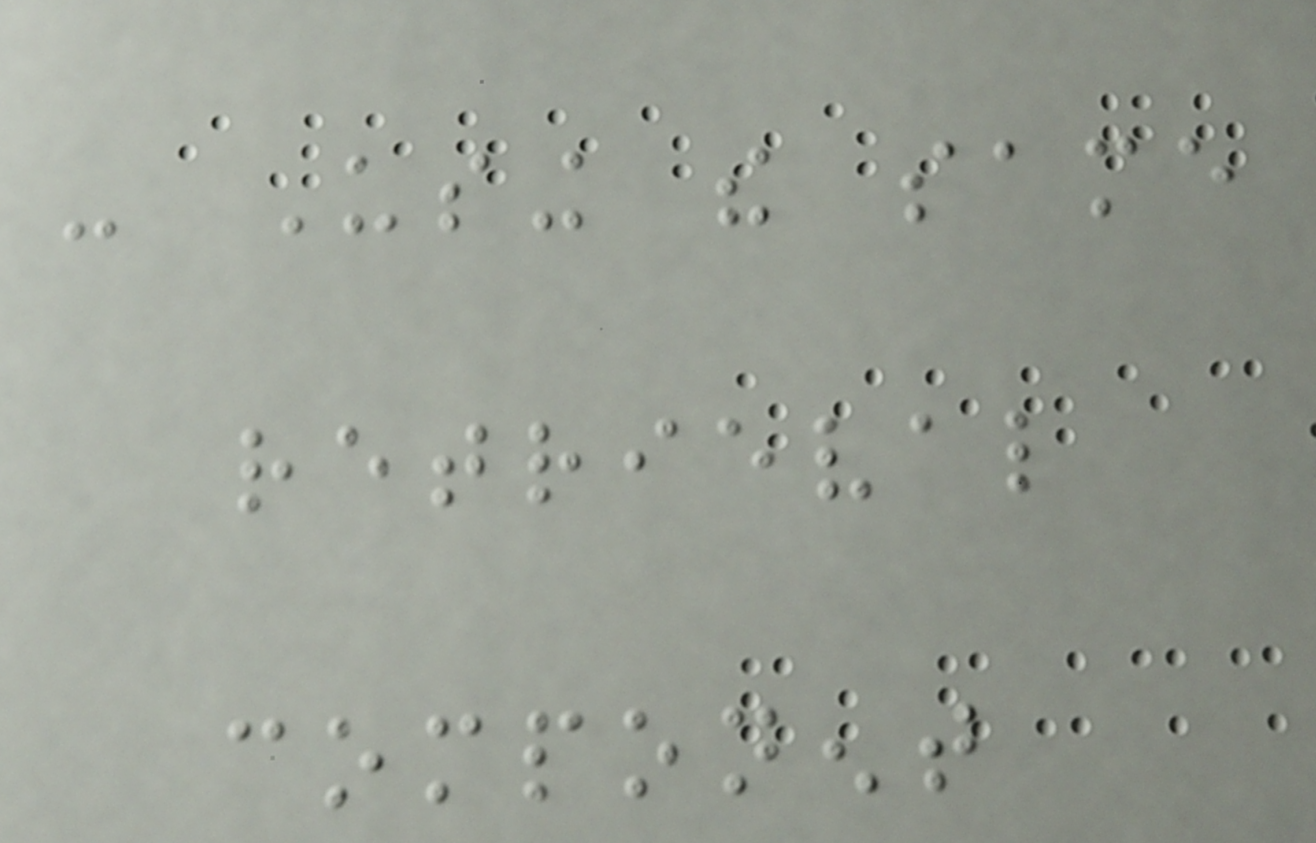- Using the same
retrieval
component
